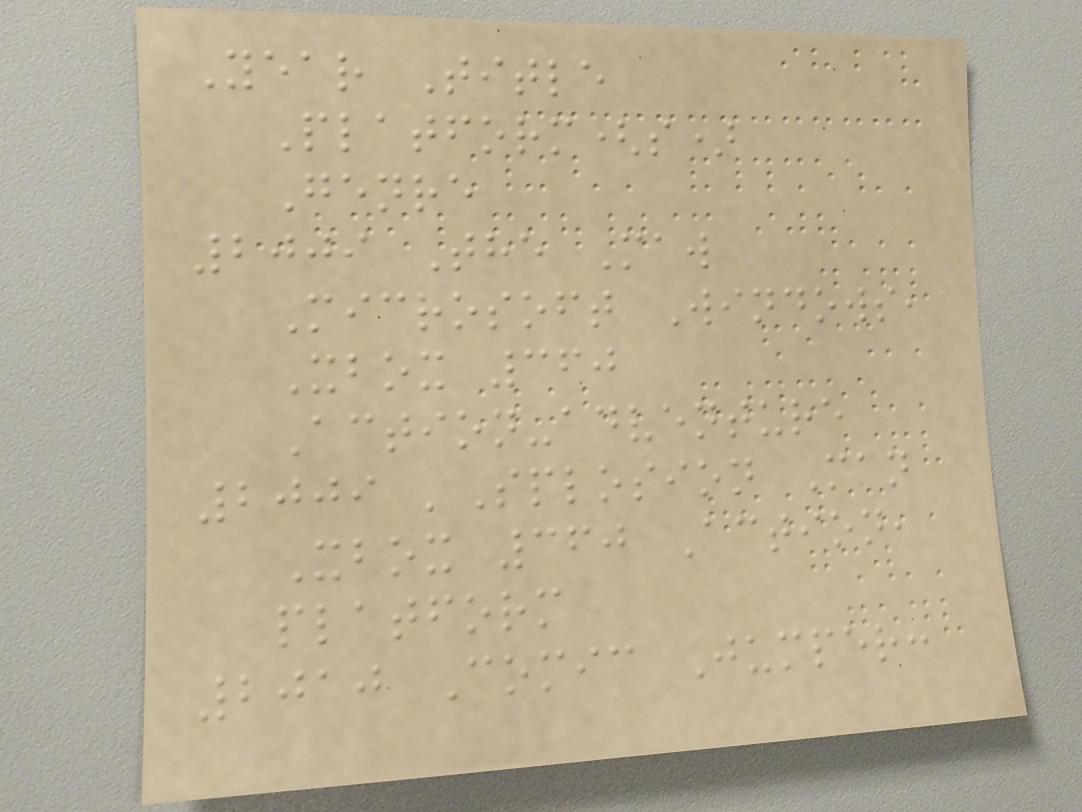Year Title
Platform(s)
Genre
2009 The Maw
Microsoft Windows,
Xbox 360
Action-adventure
2009 'Splosion Man
Xbox 360 Action,
platform
2010 Comic Jumper:
